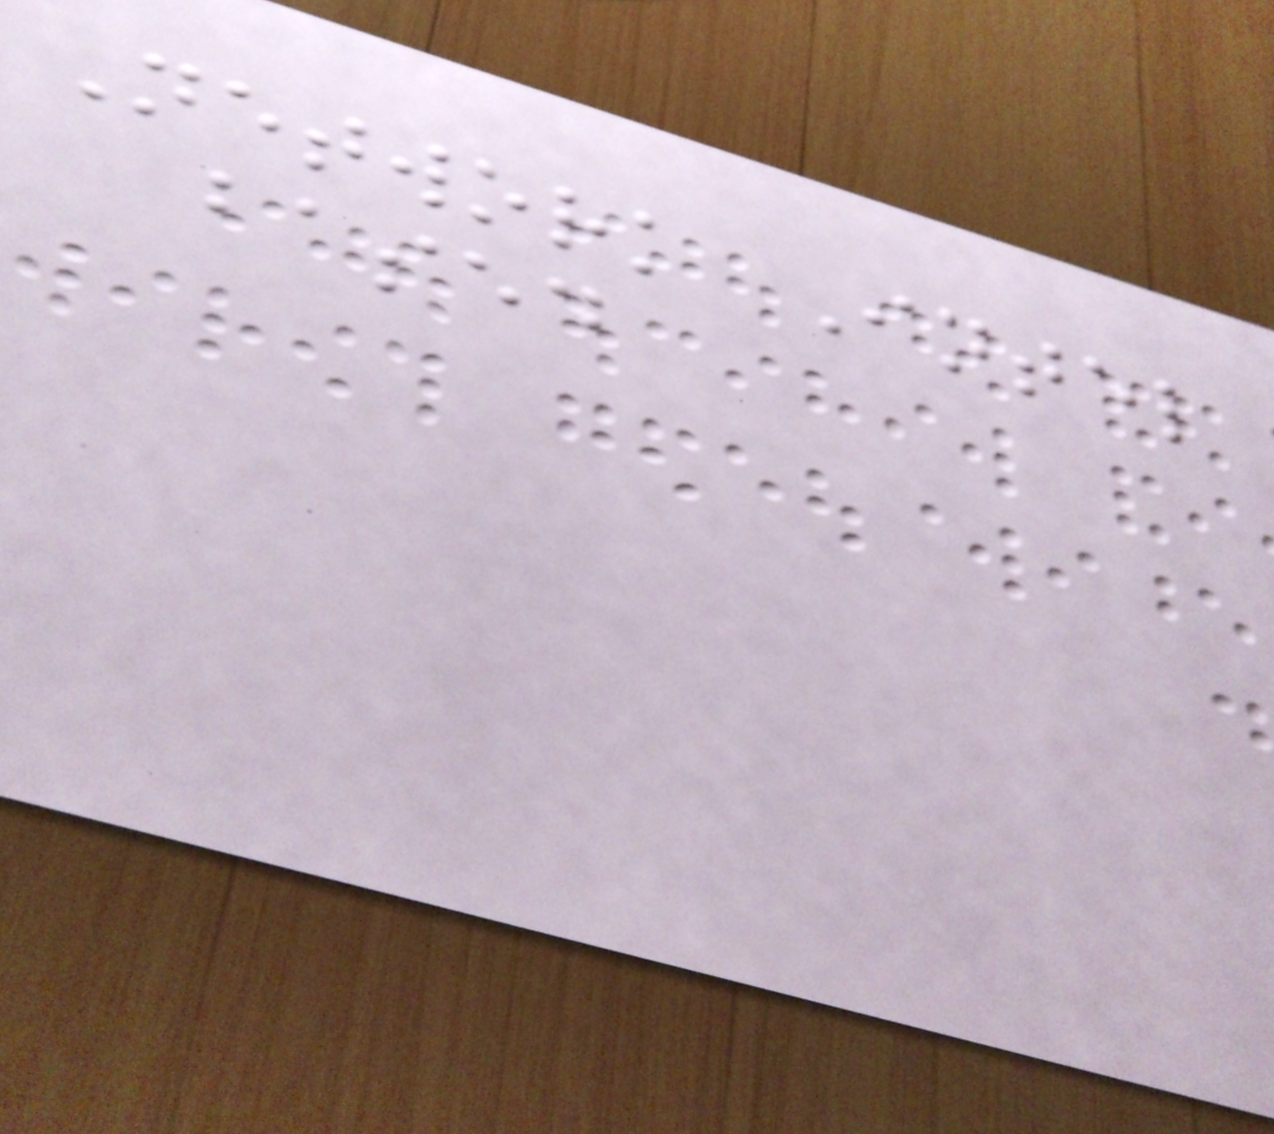Network Intel
based
